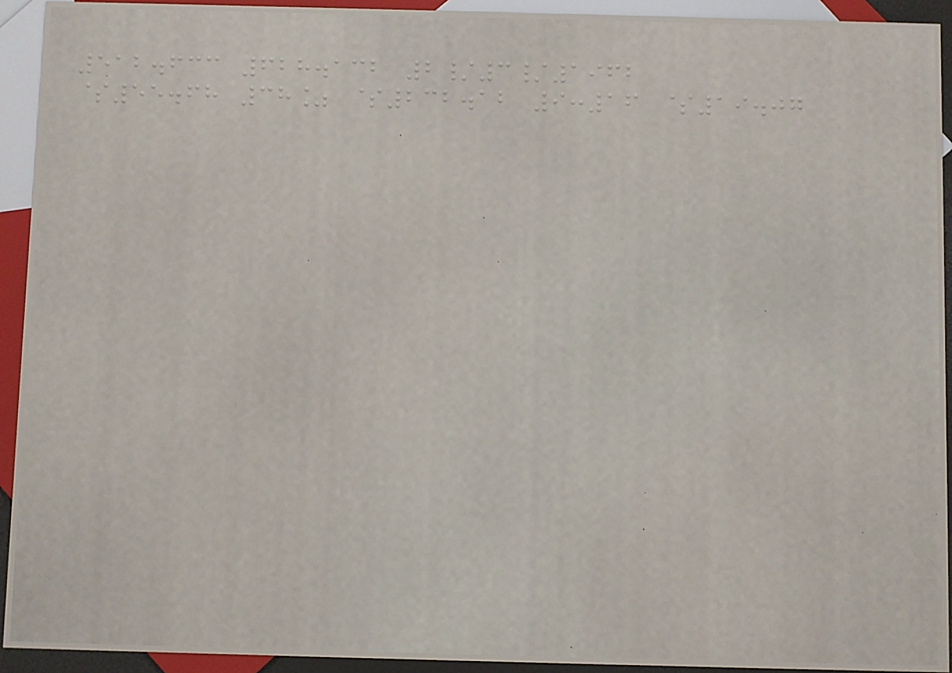512.633 628.132 2/3/1962
$55.68 38% $232.12 9:16 $19.07
